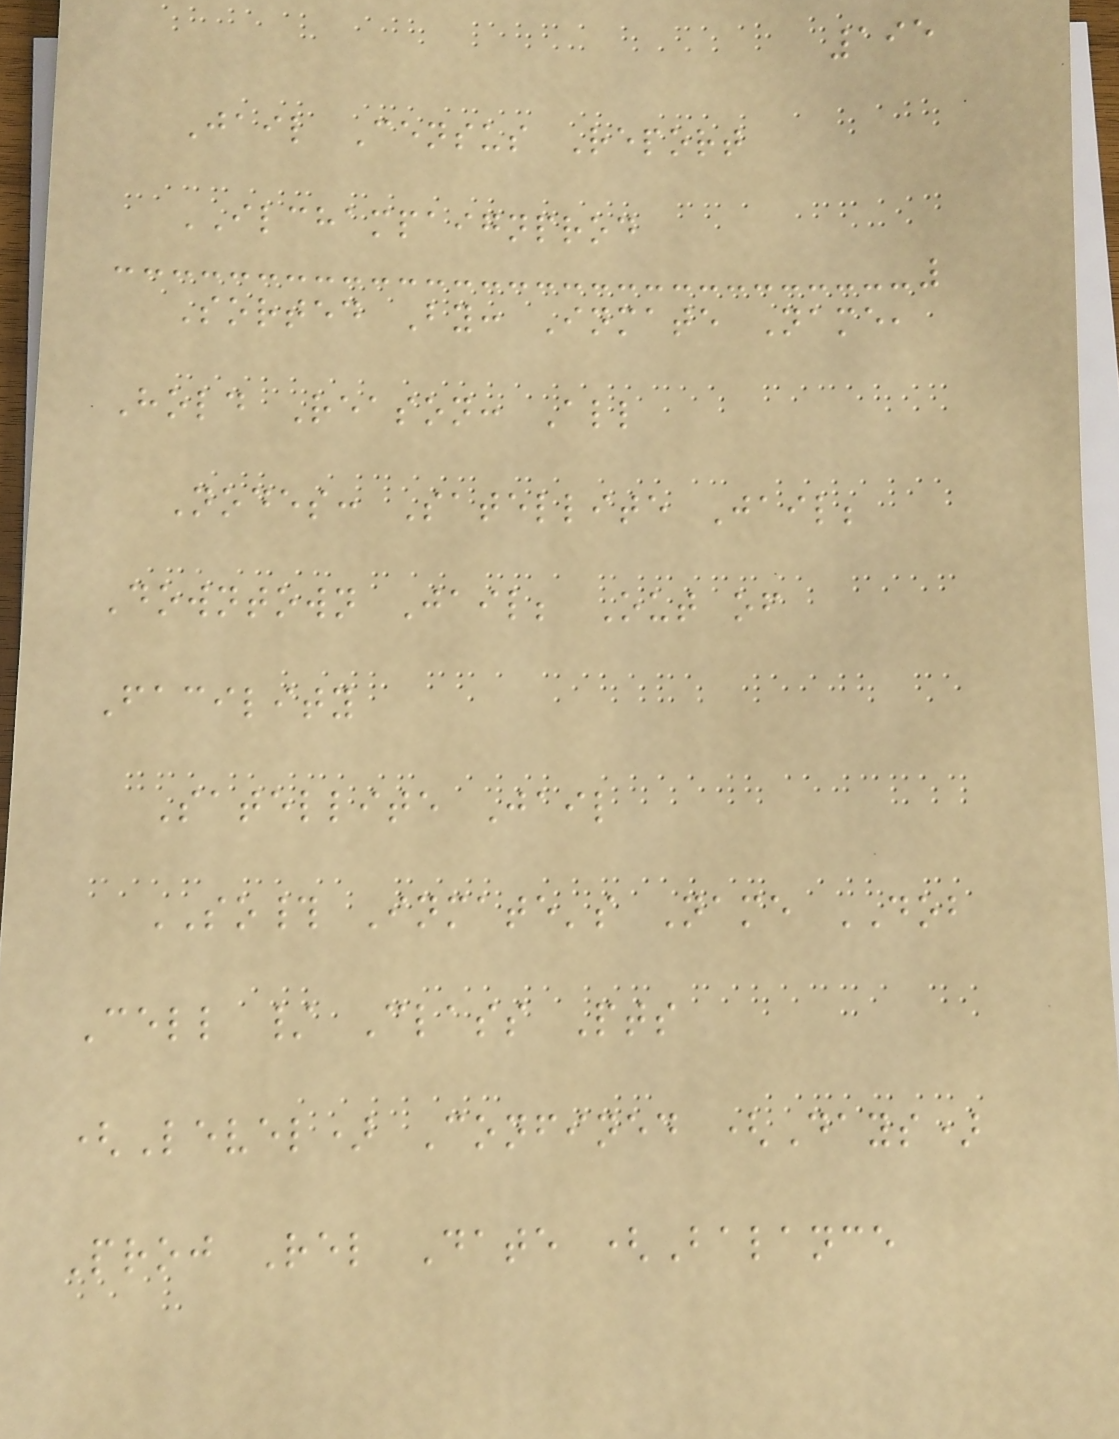195
Jail Census Report
ILCHAMPAIGNPROD
Sorted By: Inmate Name,
Hold Reason: All
Nodes: Satellite Jail;
Downtown Jail; Out of
Facility
Satellite Jail
SO# Inmate's Name DOB
Cell / Class Pts
(Level) Confined (Days)
Proj Rel Date (Balance
